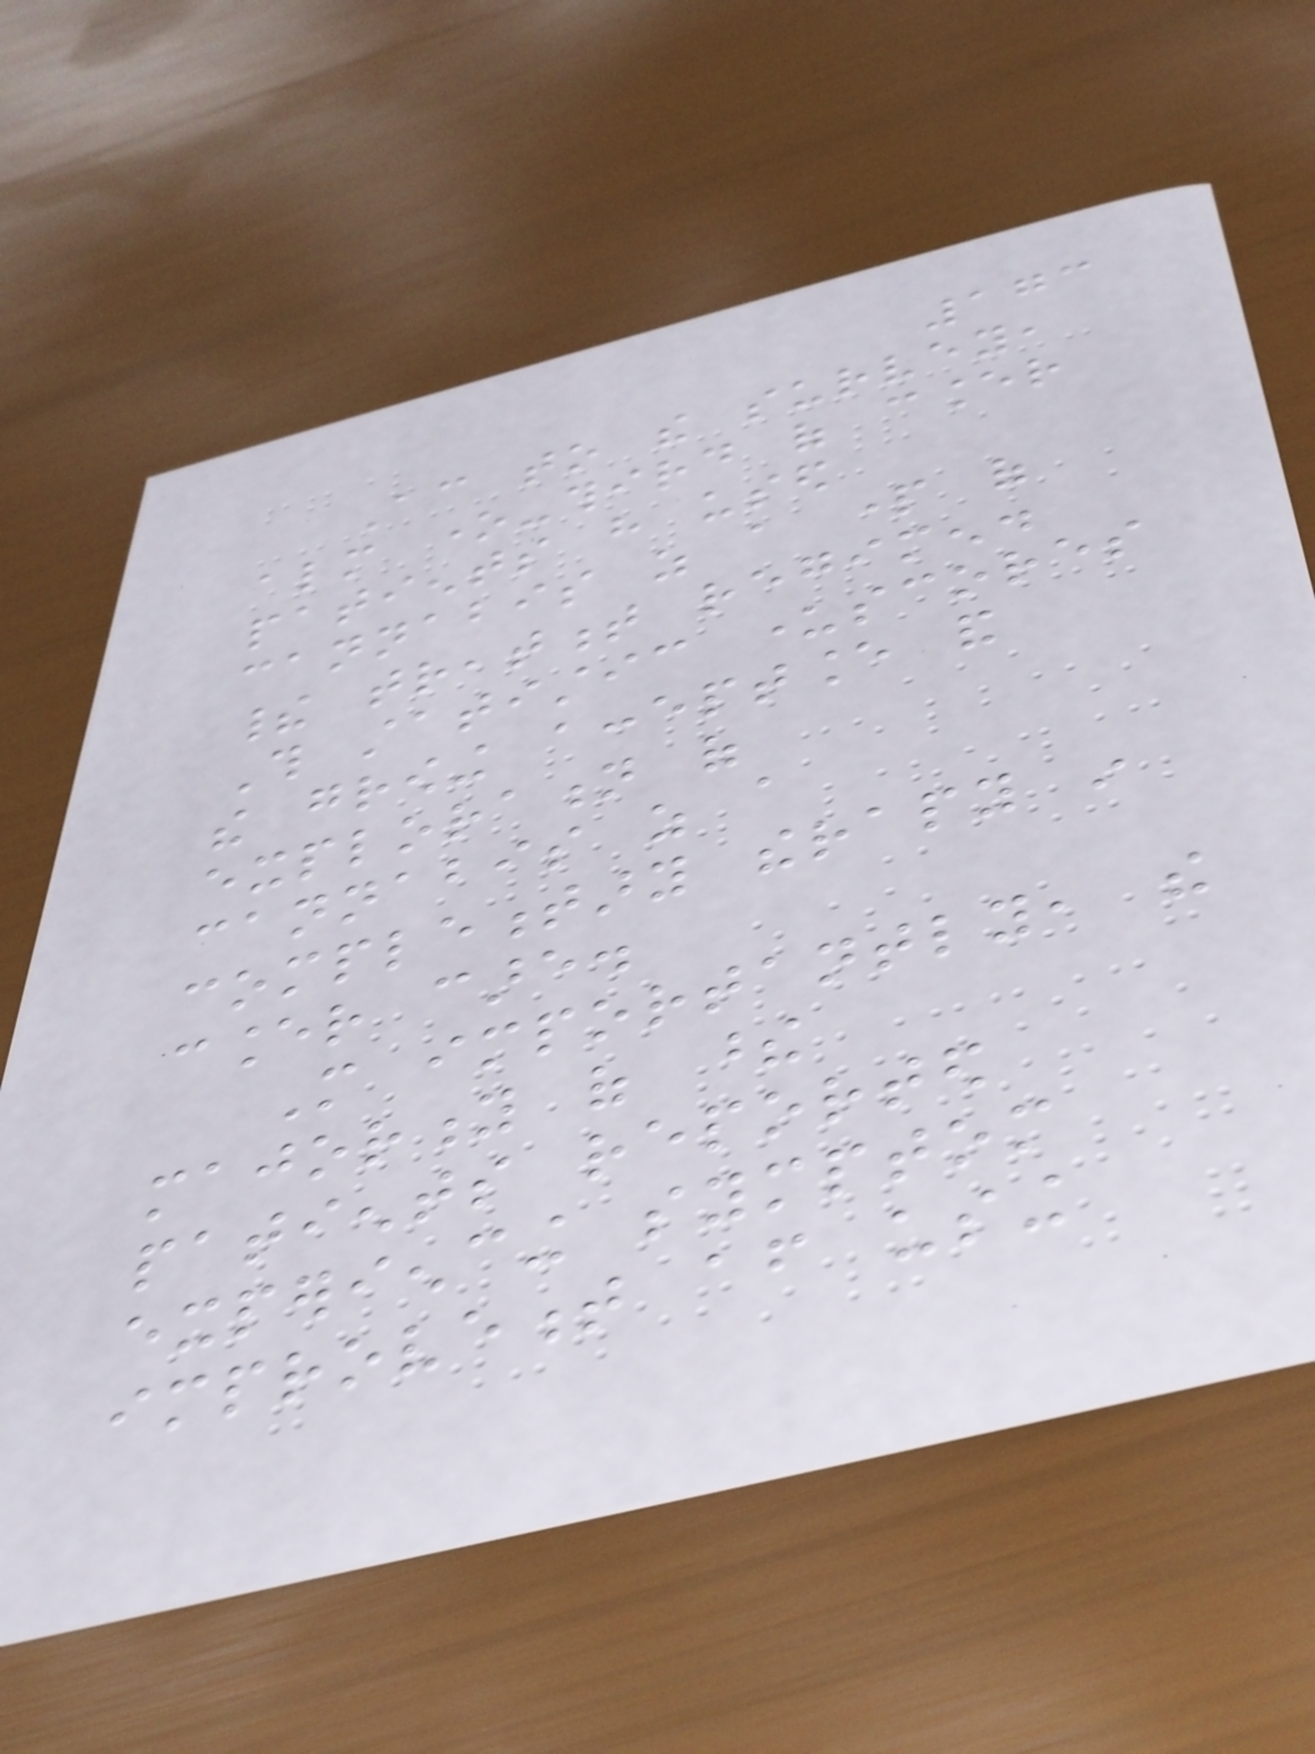173
According to the survey,
almost one-third of cancer
patients have used
cannabis as a part of
their treatment regimen.
This statistic underscores
the growing acceptance and
exploration of
cannabis as a
complementary therapy in
cancer care.
More importantly, the
majority of these
patients reported
experiencing symptom
improvement after using
